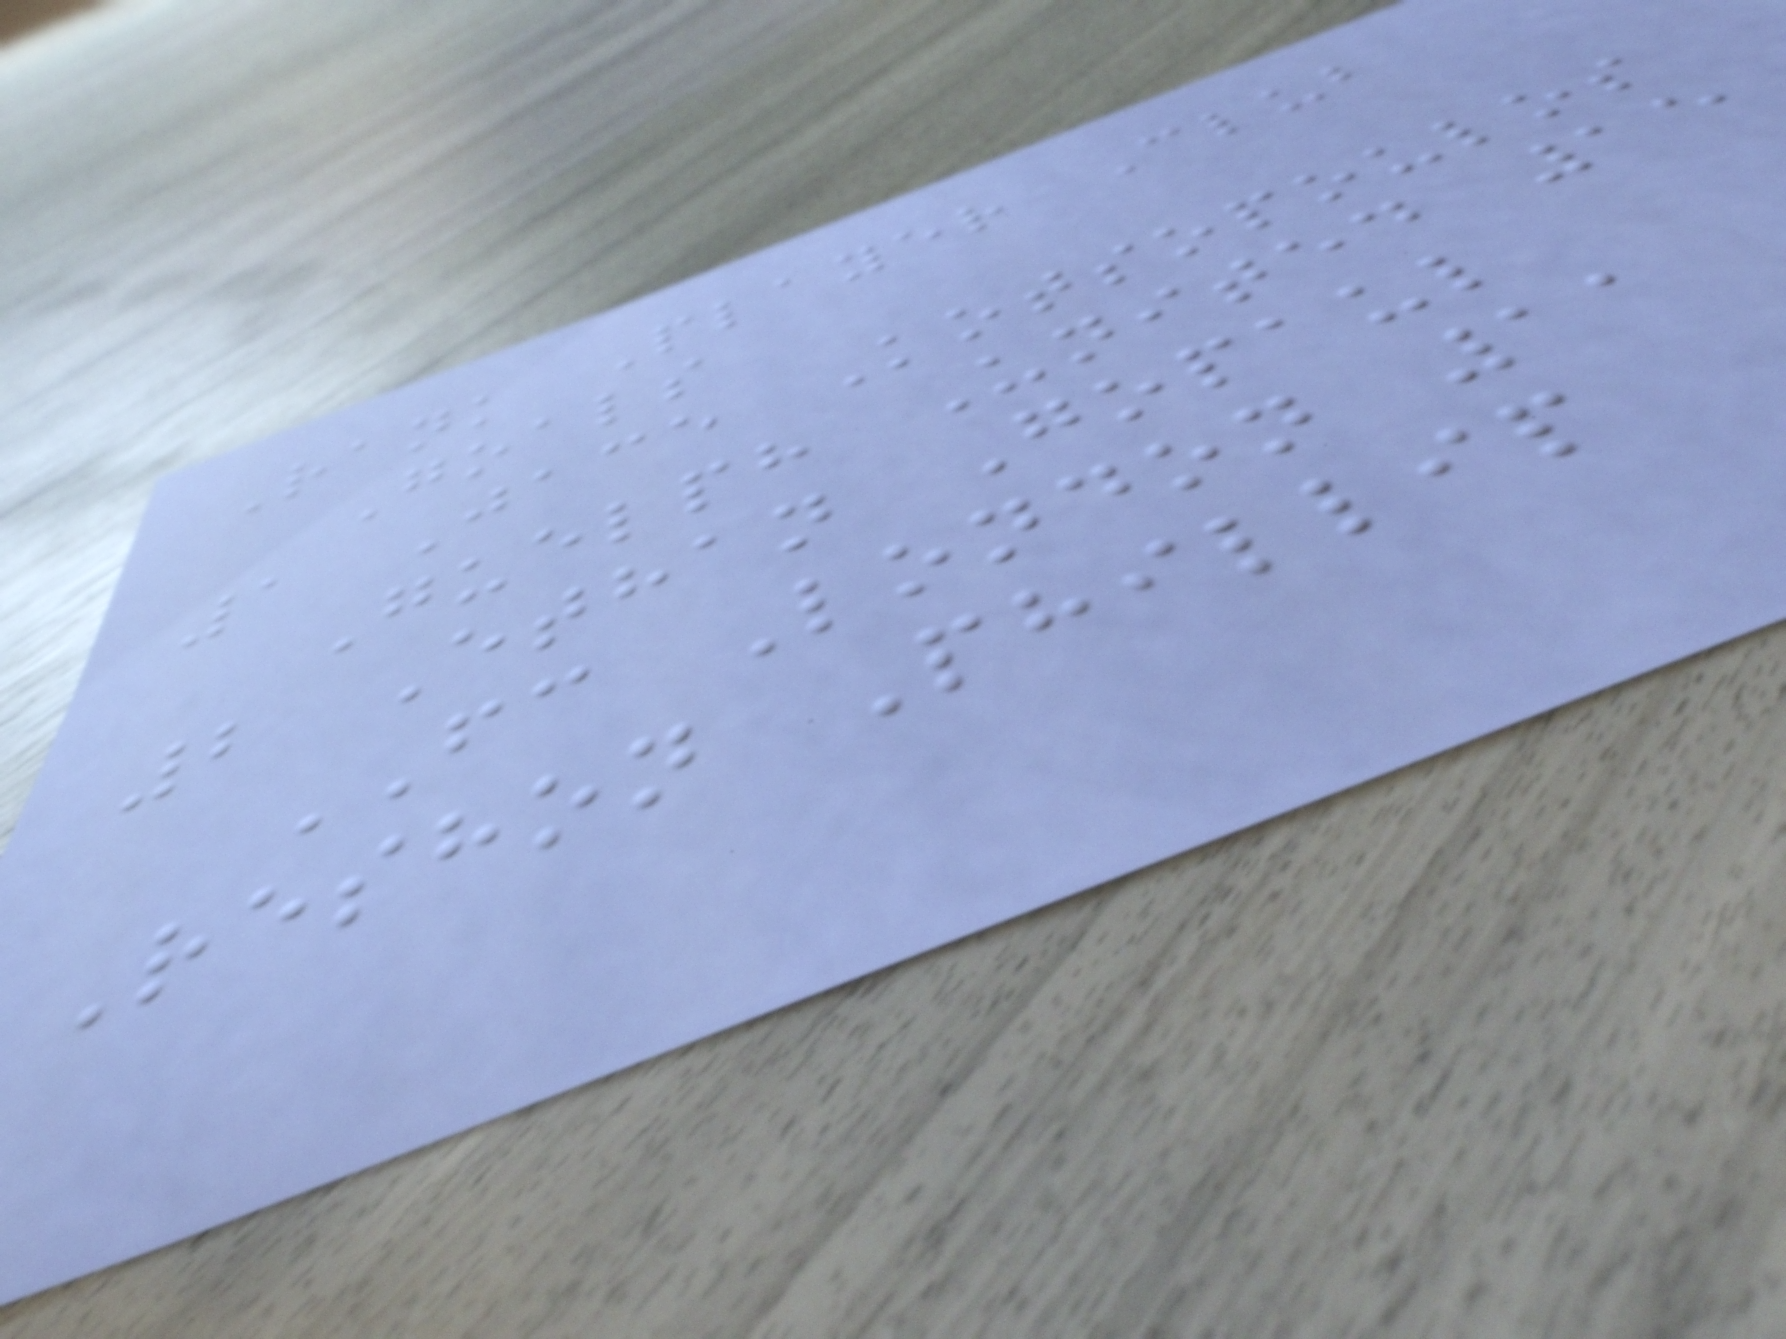Rank Player Club
Goals
1 Jace Kotsopoulos
Guelph United 15
2 Ethan Gopaul
FC London 11
Reshon Phillip
